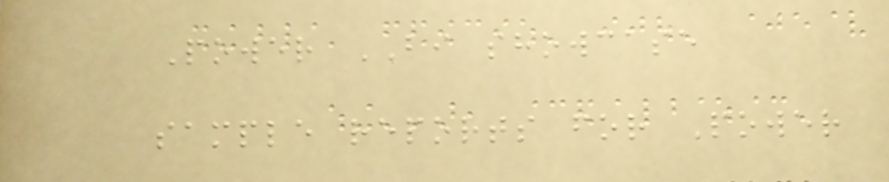Power BI showcase
sample reports for Power
